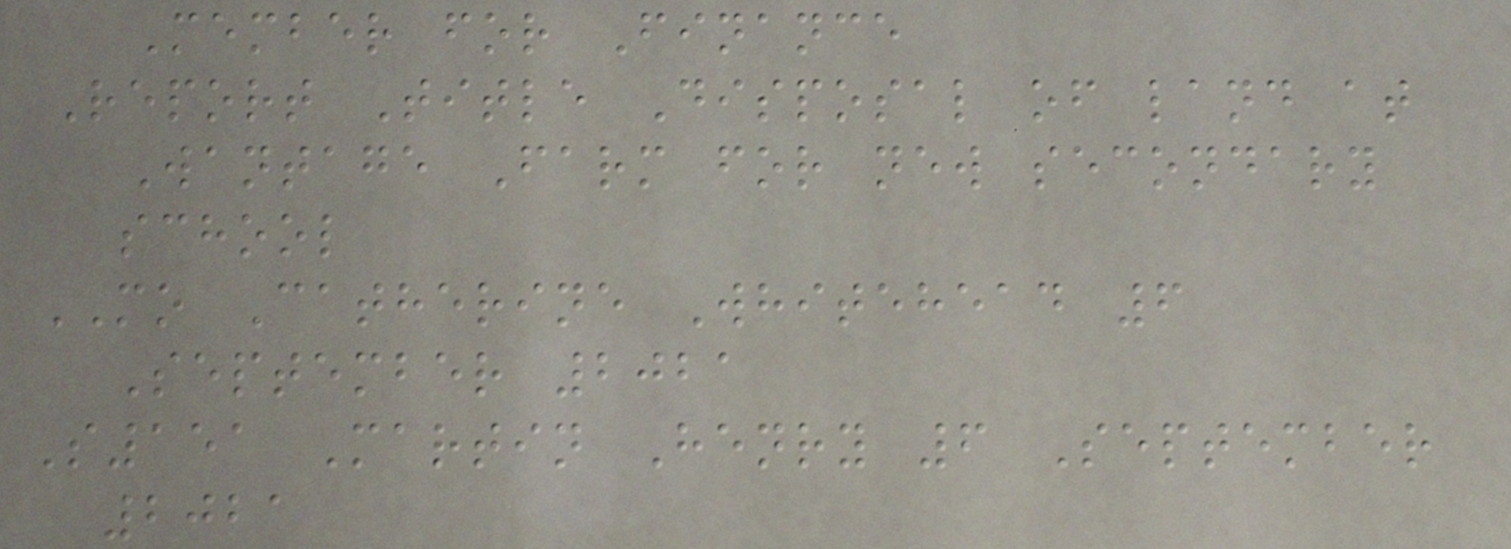Member for Finance
Report Title Disposal of land at
Wantage Farm for new secondary
school
MO Catherine Whitehead 6
September 2021
S151 Martin Henry 6 September
2021
